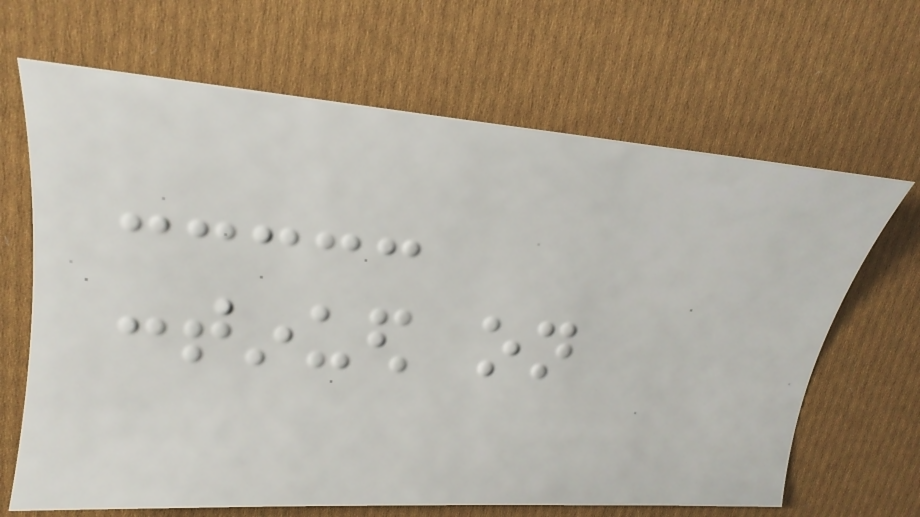continued on
